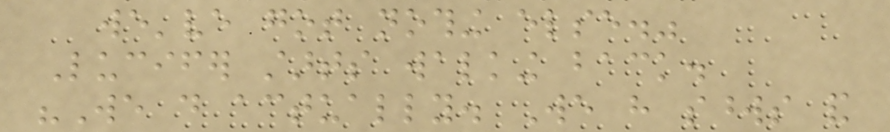we've got nothing else."
Lucifer starts walking back.
"We do actually. We have swords and
